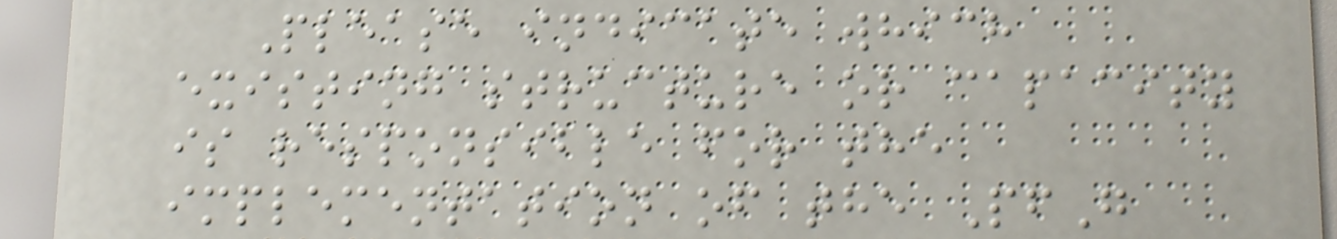Please indicate which
existing structure or capacity
is responsible for the
implementation of the PfG
